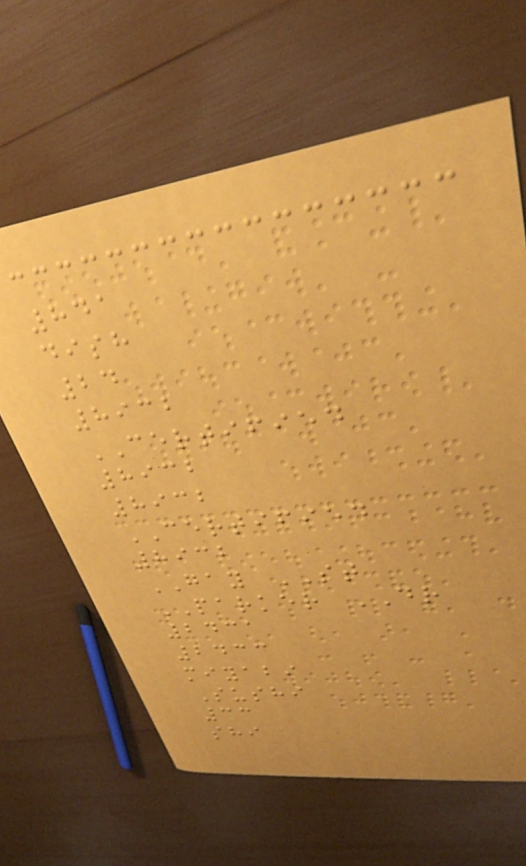841
dish
24
8932
CERTIFIED
8932
8932
CERTIFIED
8932
GAY ST
PARKER DR
2431
2433
miyabi
Sushi
33
shi
